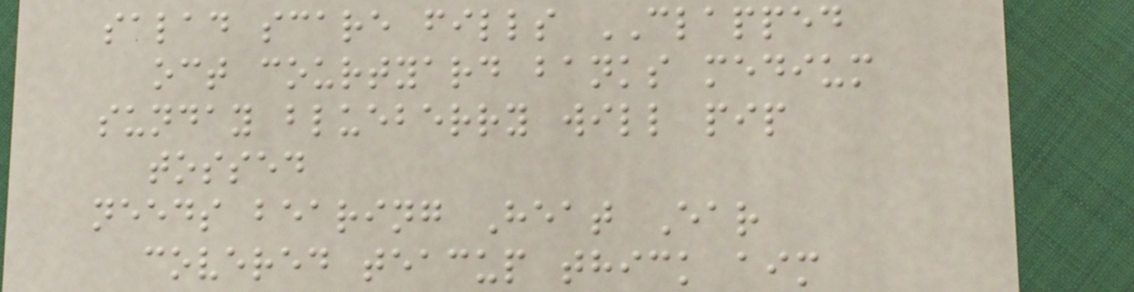salad scare fills CLAPPED
oct courtyard banks medium
sunday blueberry will pip
tossed
needs bearing Heat Ear
covered teacup thick aim
